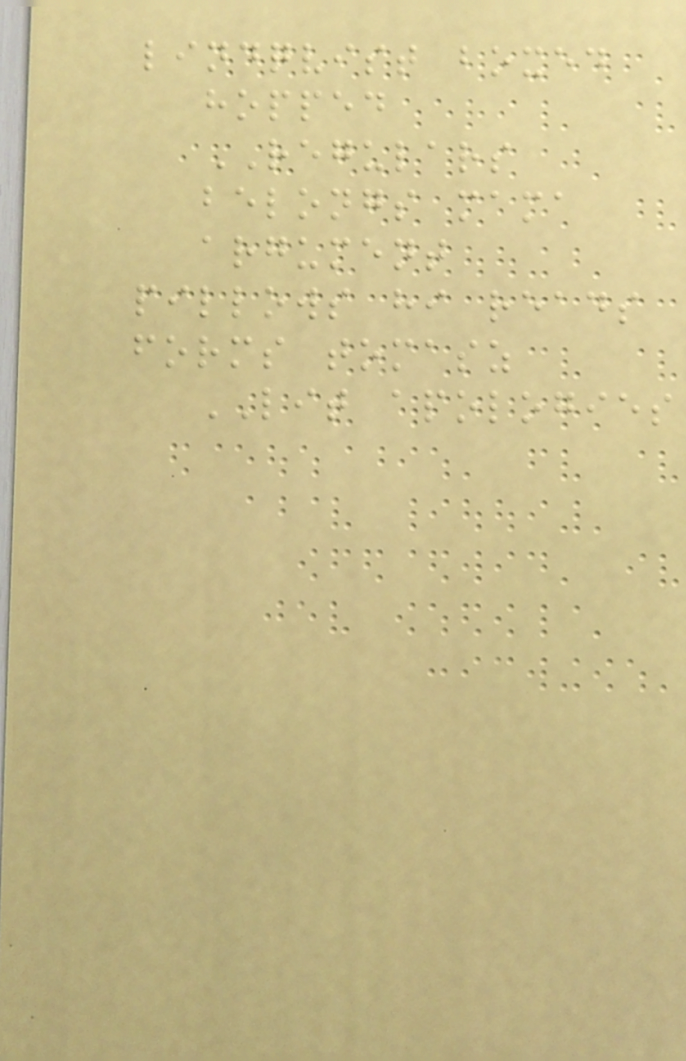lindqvist boxed
hopped
REGULARS
belongs mama
argument
pillows hi reads
forms tomasz
LIT apologies
